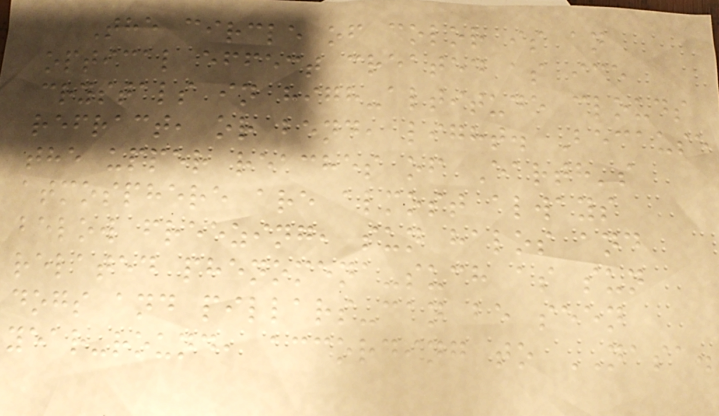The circle of color is an
optical effect created as ice
crystals in high-altitude clouds
refract, or bend, light. Because
the upper reaches of Earth's
atmosphere are almost always
below freezing, sun halos and
related phenomena-such as sun
dogs and pillars-can be seen
year-round, according to NASA.
